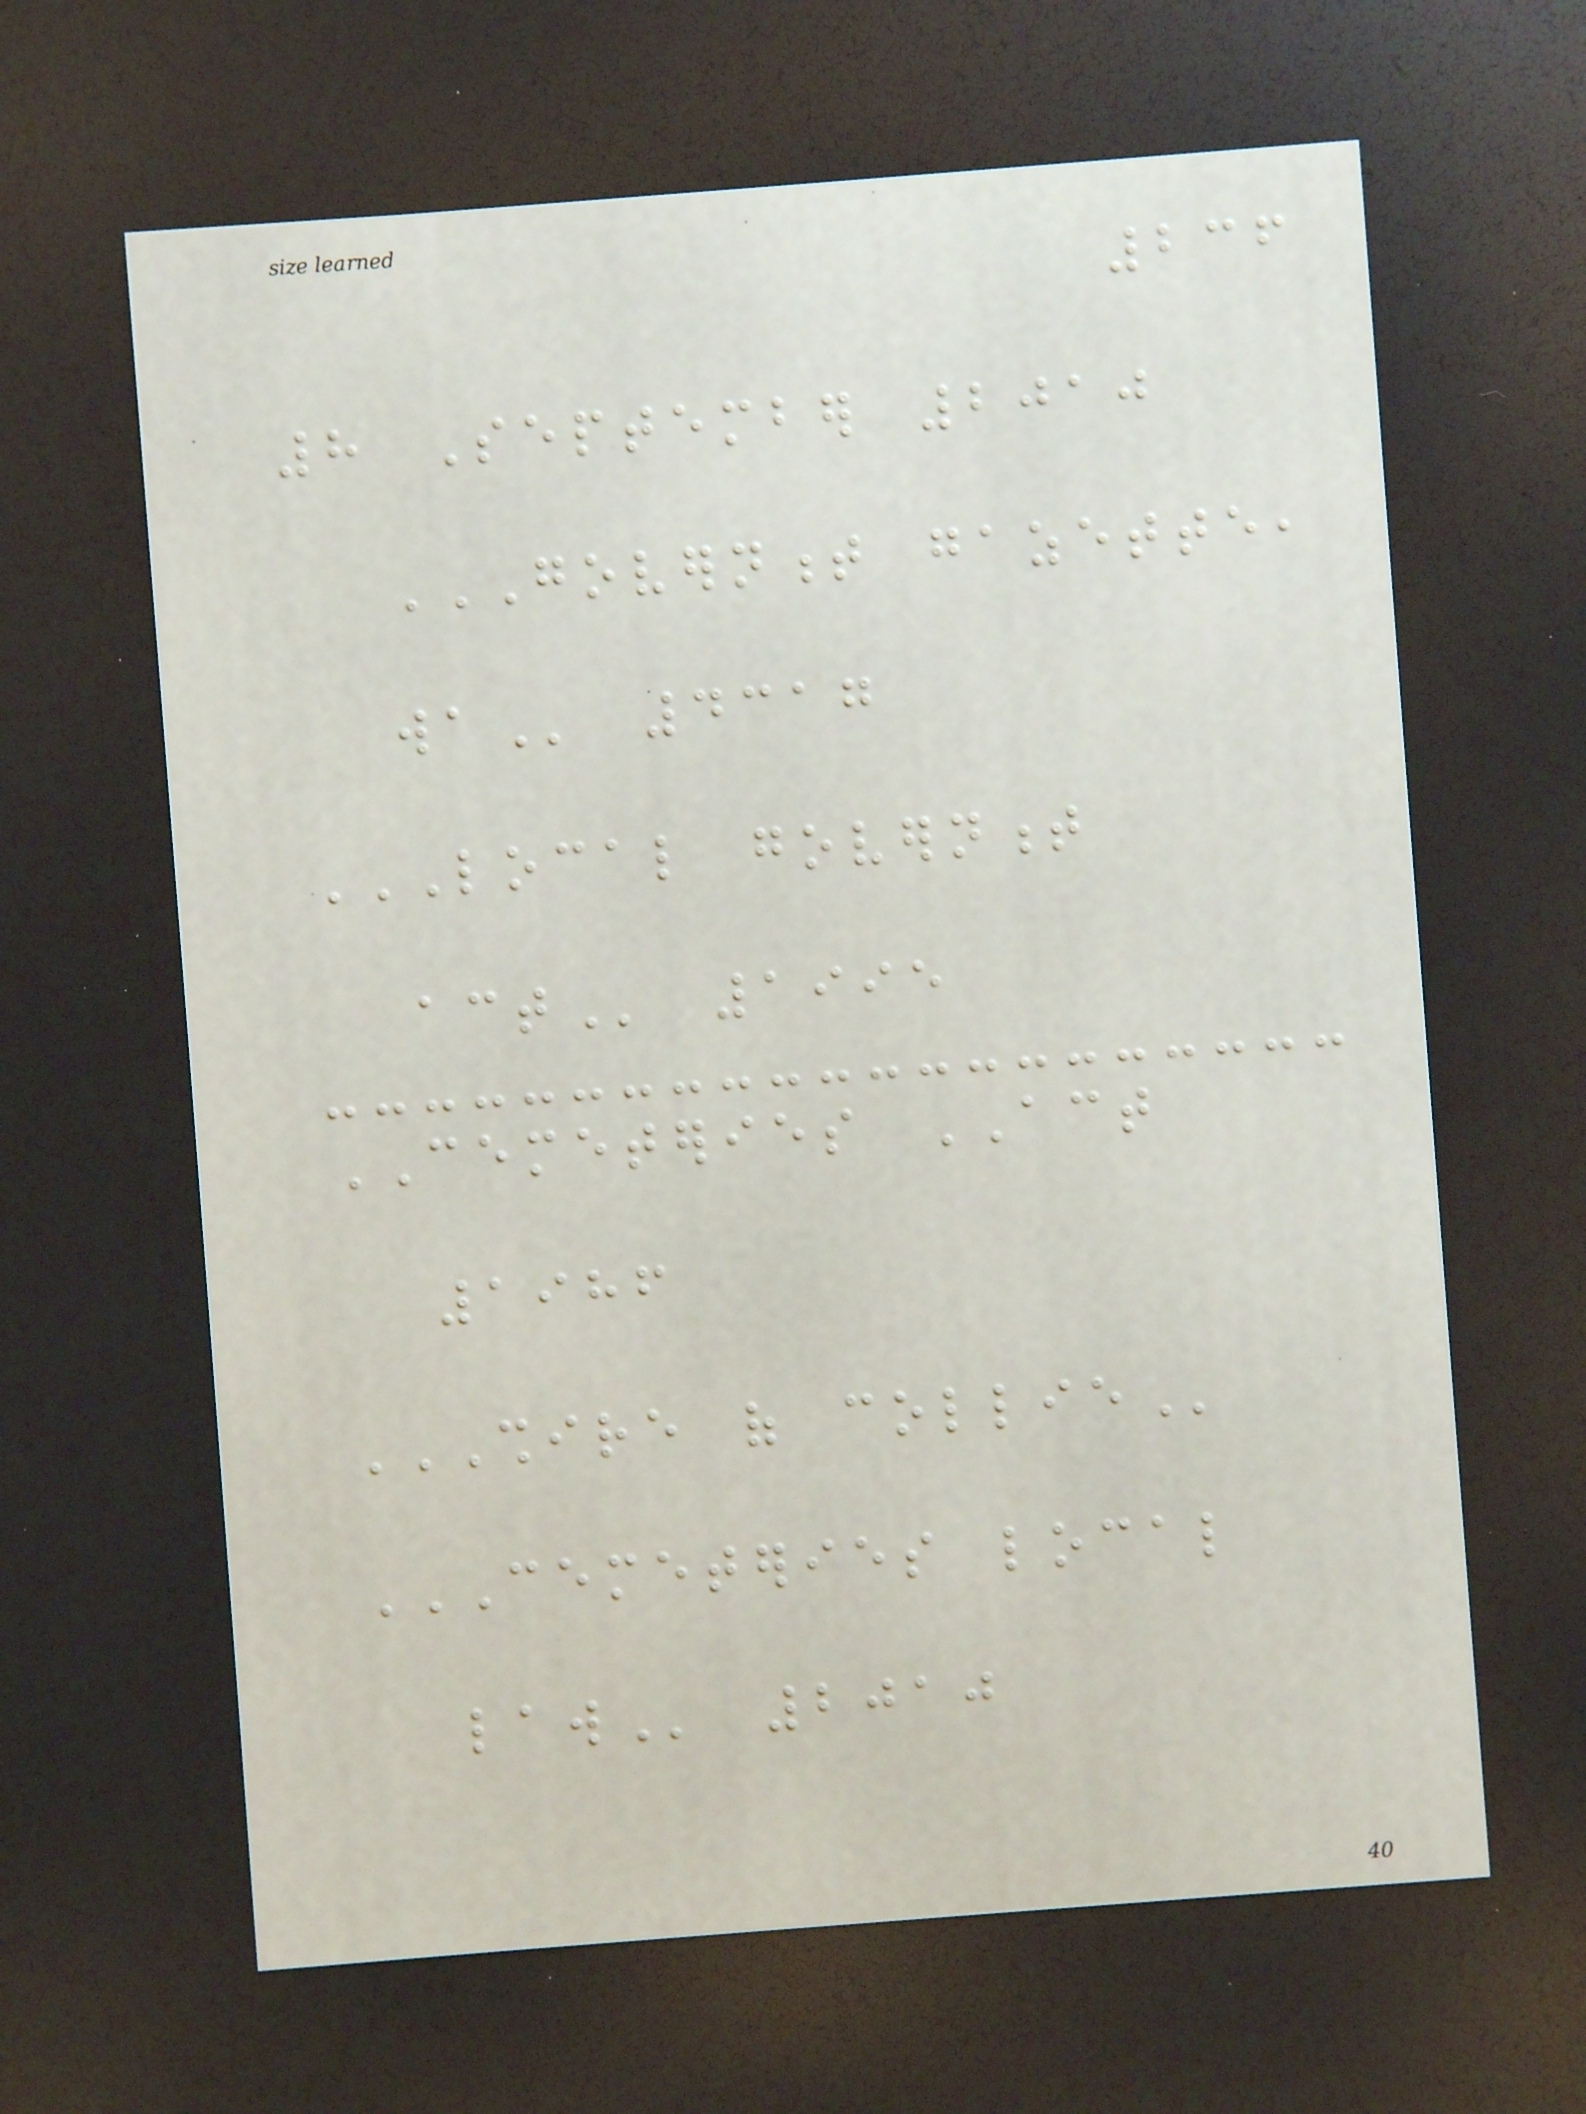236
8 September 2010
GOVERNMENT GAZETTE,
WA 4317
LOCAL GOVERNMENT
ACT 1995
CEMETERIES ACT
1986
SHIRE OF COLLIE
CEMETERIES LOCAL
LAW 2010
